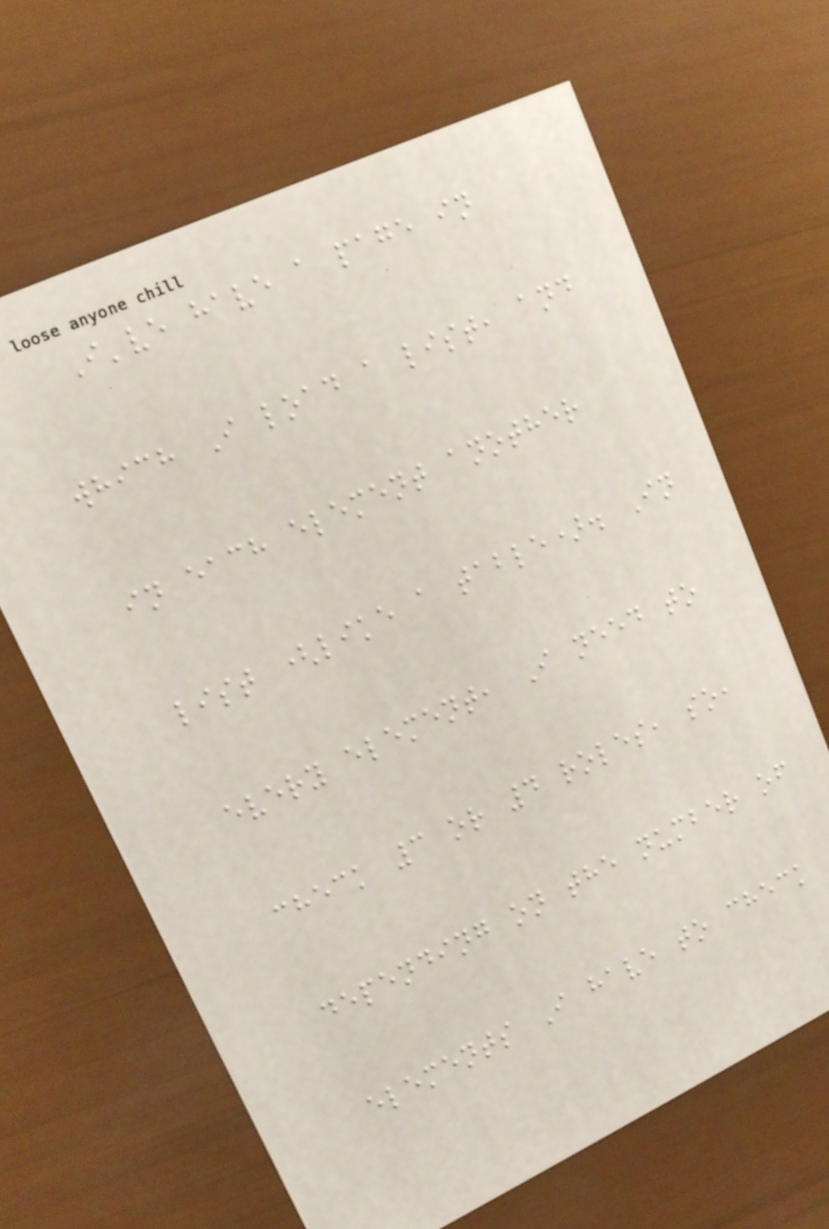I've have a page in
which I load a list, and
in each element another
list (like a table). In
every element, I need to
check 3 or 4 roles, so,
depending on the number of
elements I have to check
